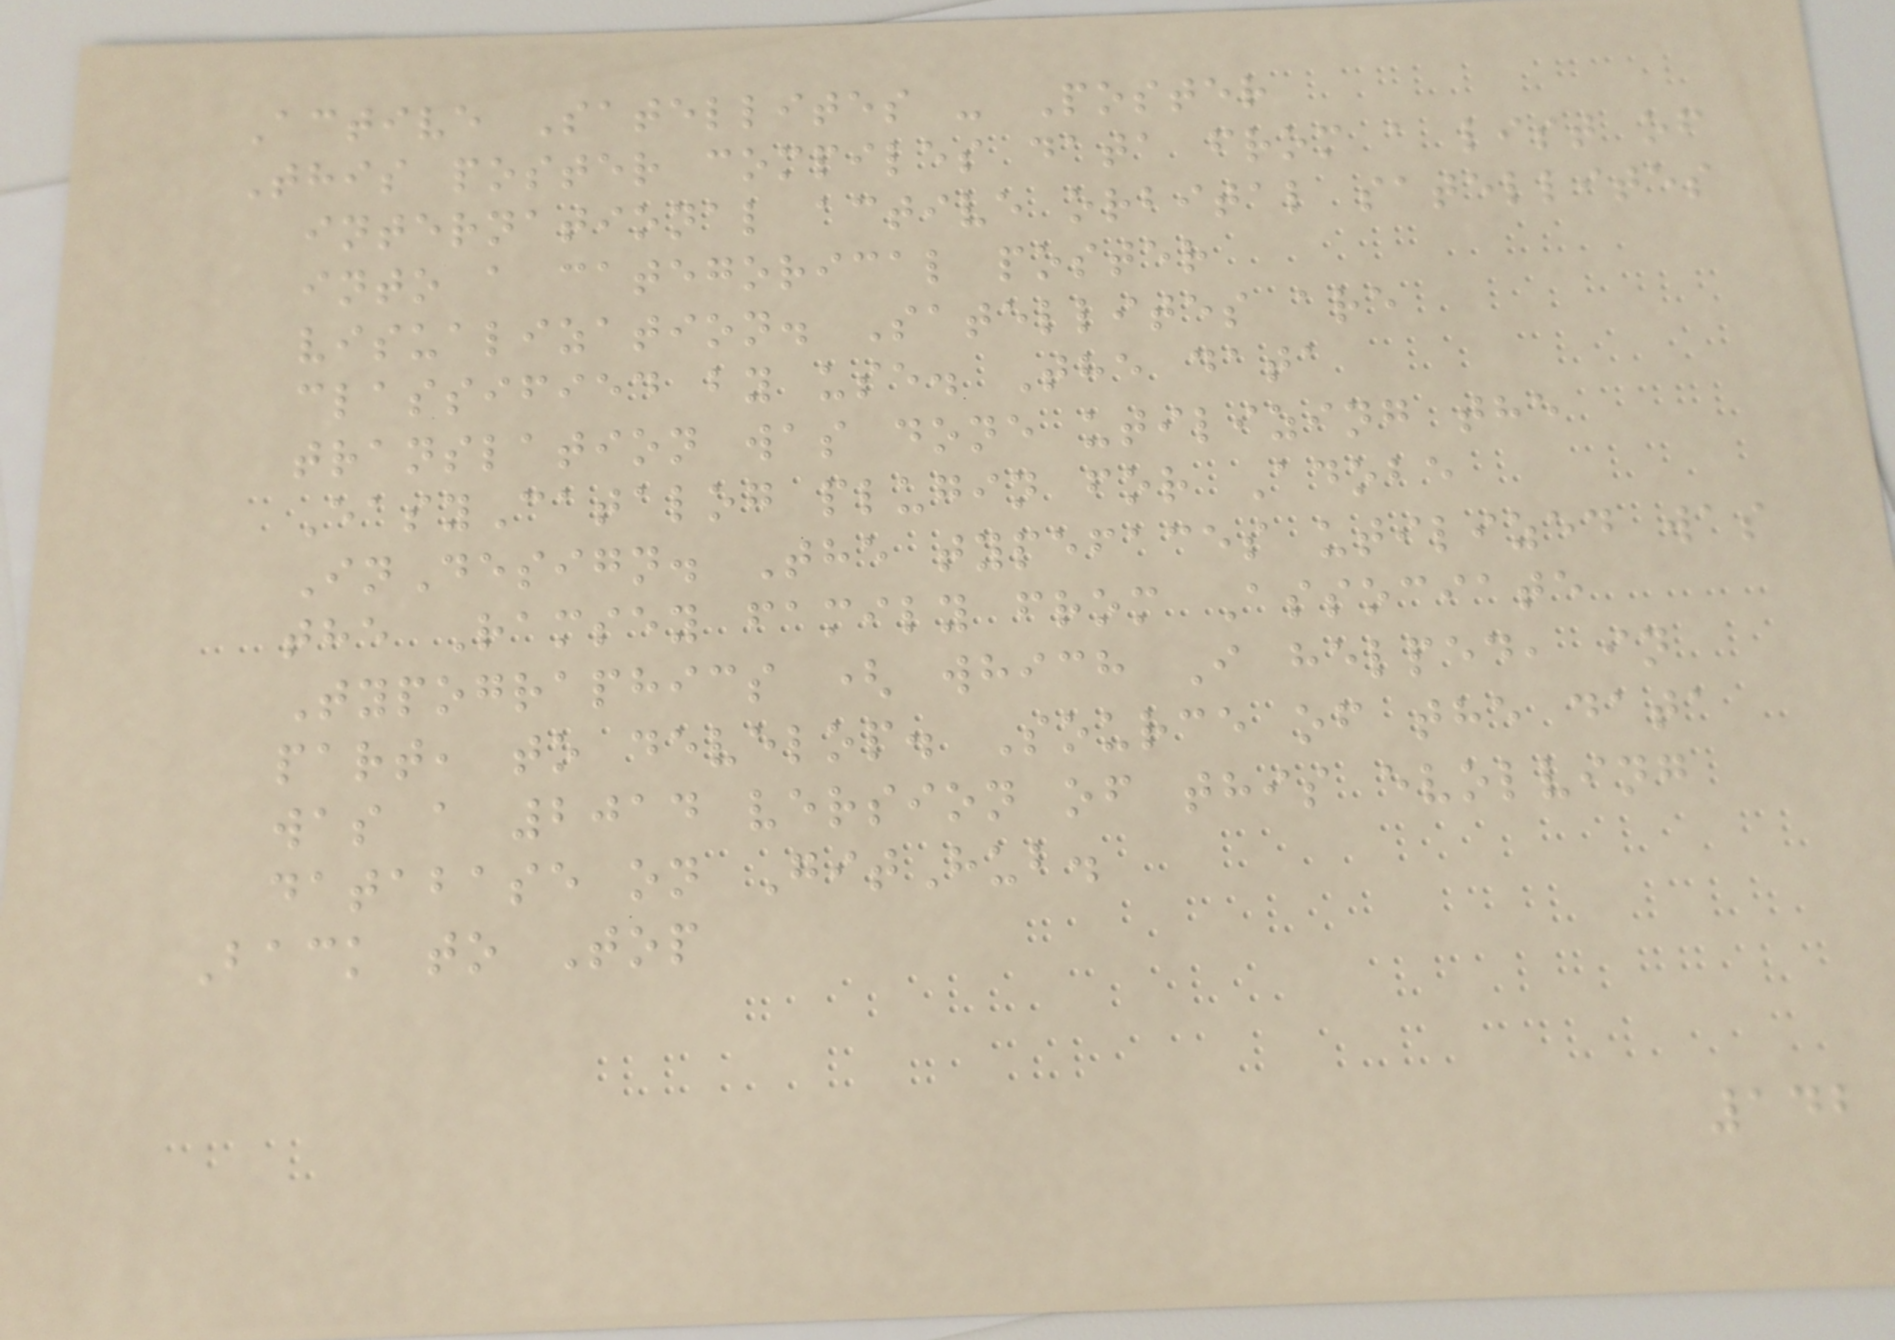Active Satellites - Poster
This poster compiles data from a list of
international active orbital satellites
into a categorical poster
visualization. Satellites are
classified by use. The data
translation was done utilizing the
EasyCatalog plugin for Adobe
InDesign. The typefaces utilized was
the Ramsey family from Associate
Typographics ( which I helped, in
part, to develop. Source of the data
was a 2014 version of this evolving
database on GitHub.
Back to Top
142
